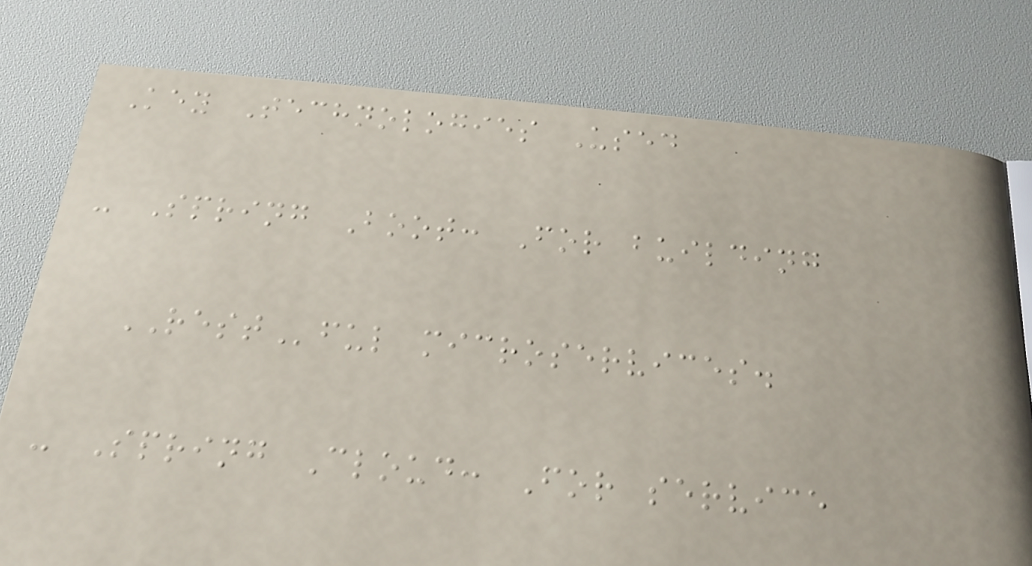Key Technologies Used
- Spring Boot: For building
RESTful microservices.
- Spring Cloud: For service
